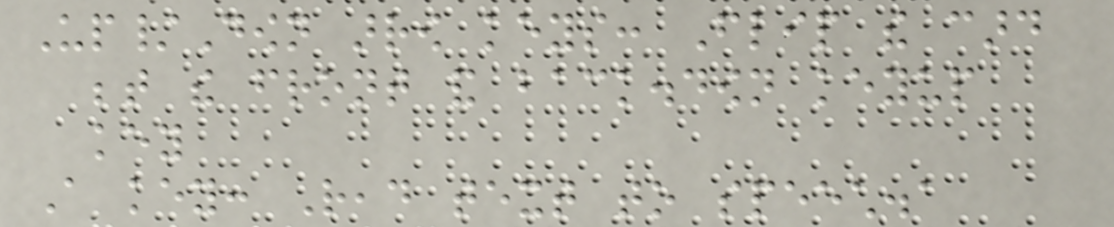Up/Down arrow keys: Flip the card
between the front and back.down keyup
key
A key: Read text to speech.a
